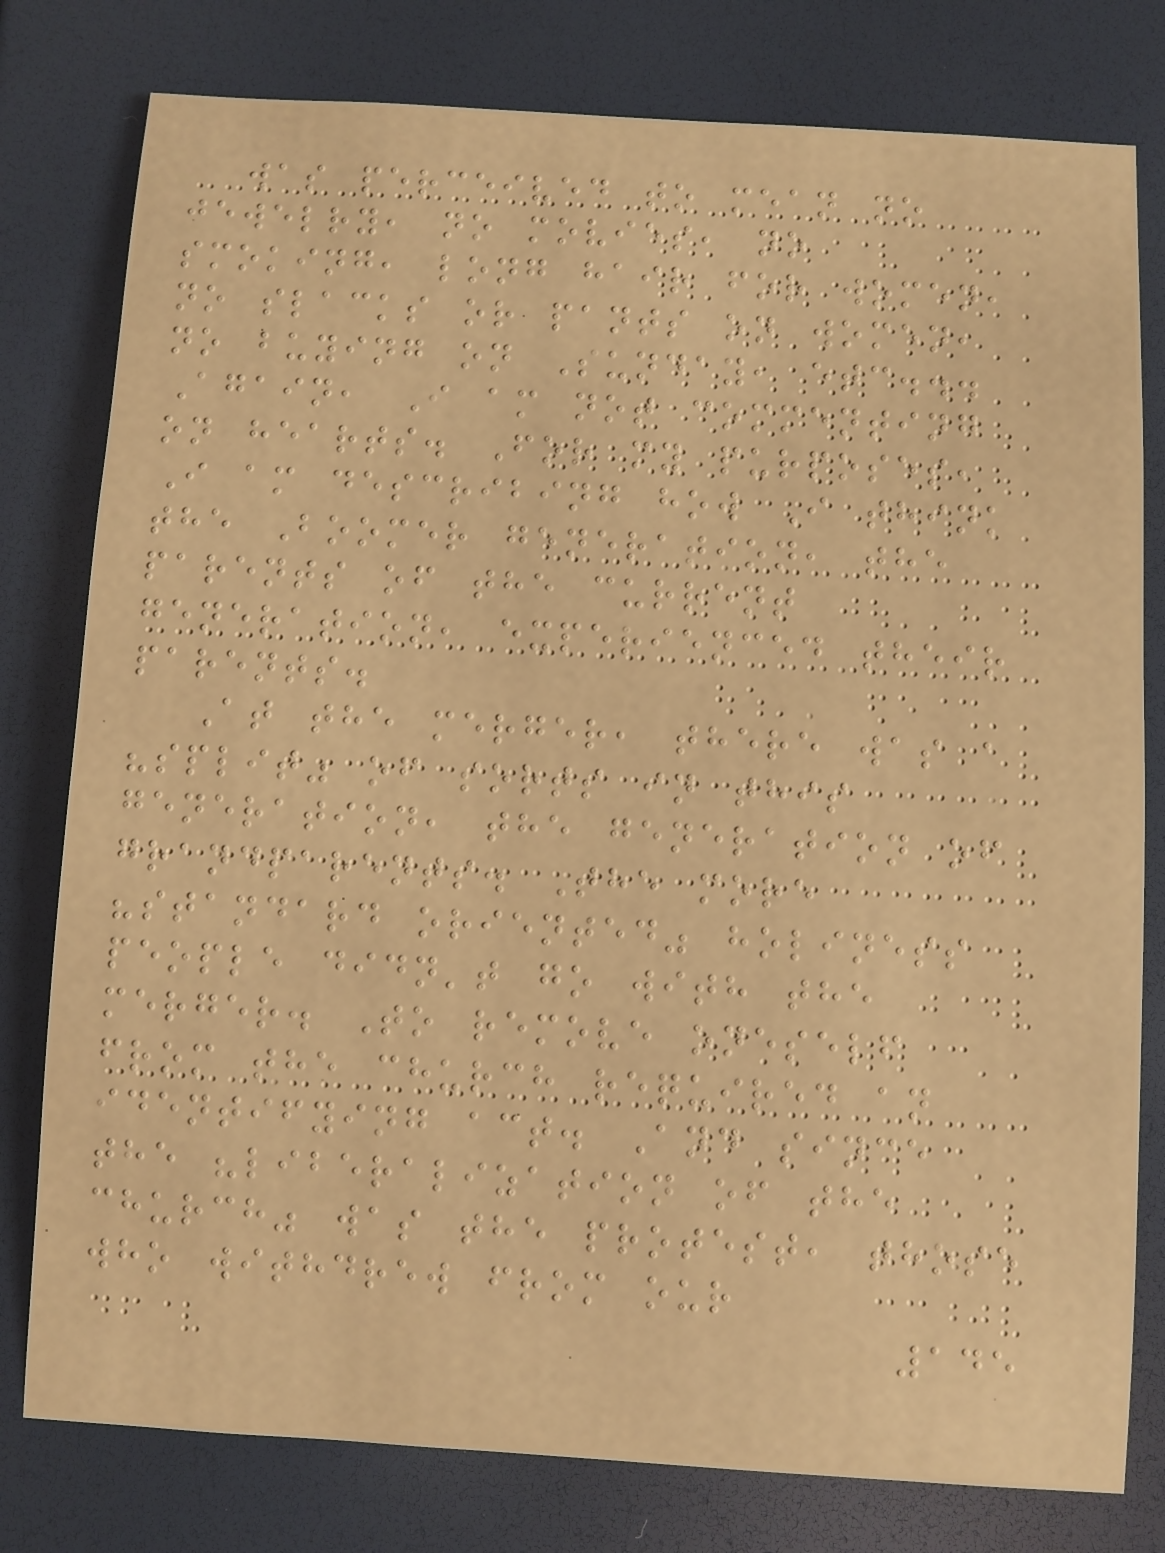was perceived to mean no
jewelry, no movies, no
smoking, long hair for women,
no slacks or pants on women,
no buying on Sunday, etc...
Again, I am not commenting
on hearts. For my purposes,
I am describing how I think
the Boomer generation, the
parents of the current
generation, experienced their
parents.
At the merger, there was a
"split" of sorts in this
generation, the generation of
grandparents. The more
"standard oriented" holiness
people didn't go with the
merger. To remove oneself
from the church required an
identifying act. And since
the "liberalization of the
church" was the protest, those
who withdrew from our
145
